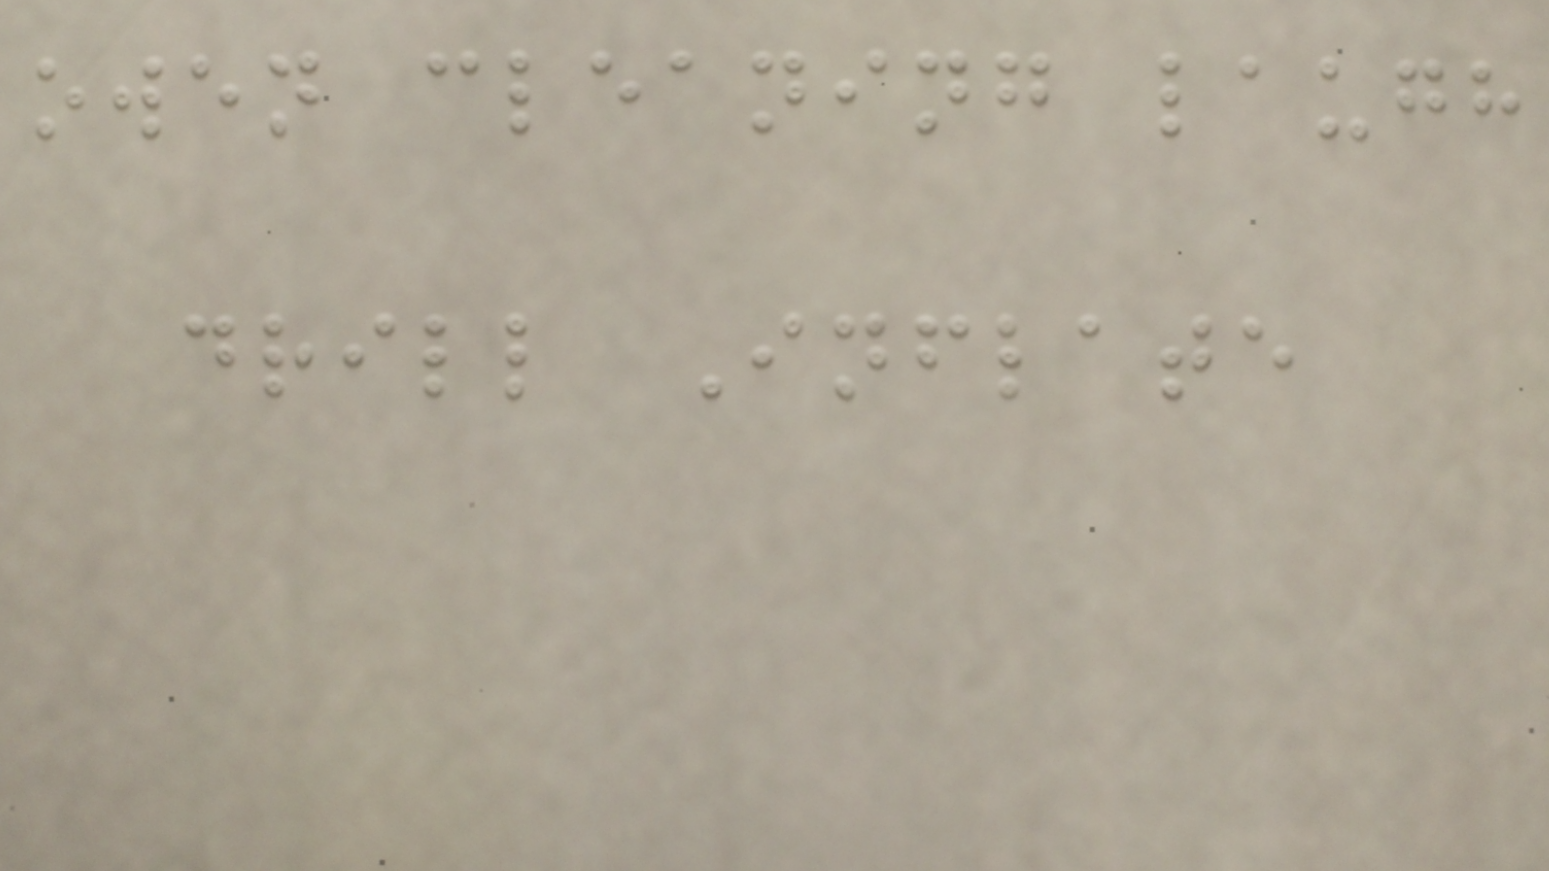owen cleaning laugh
drill Inflate
